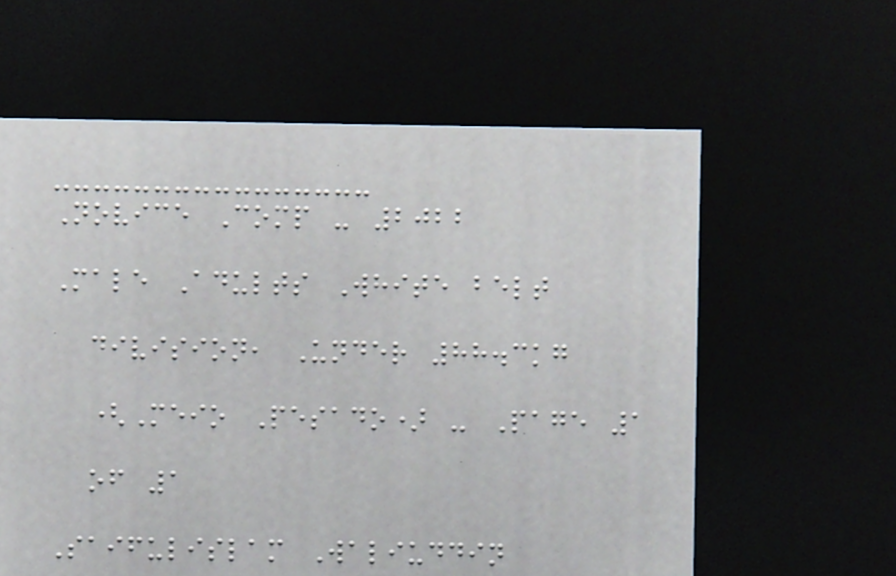Novice Comp - 2022
Male Adults White belt
division, Under 88.3kg
(Meio Pesado) - Page 1
of 1
Saifulislam Waliuddin
